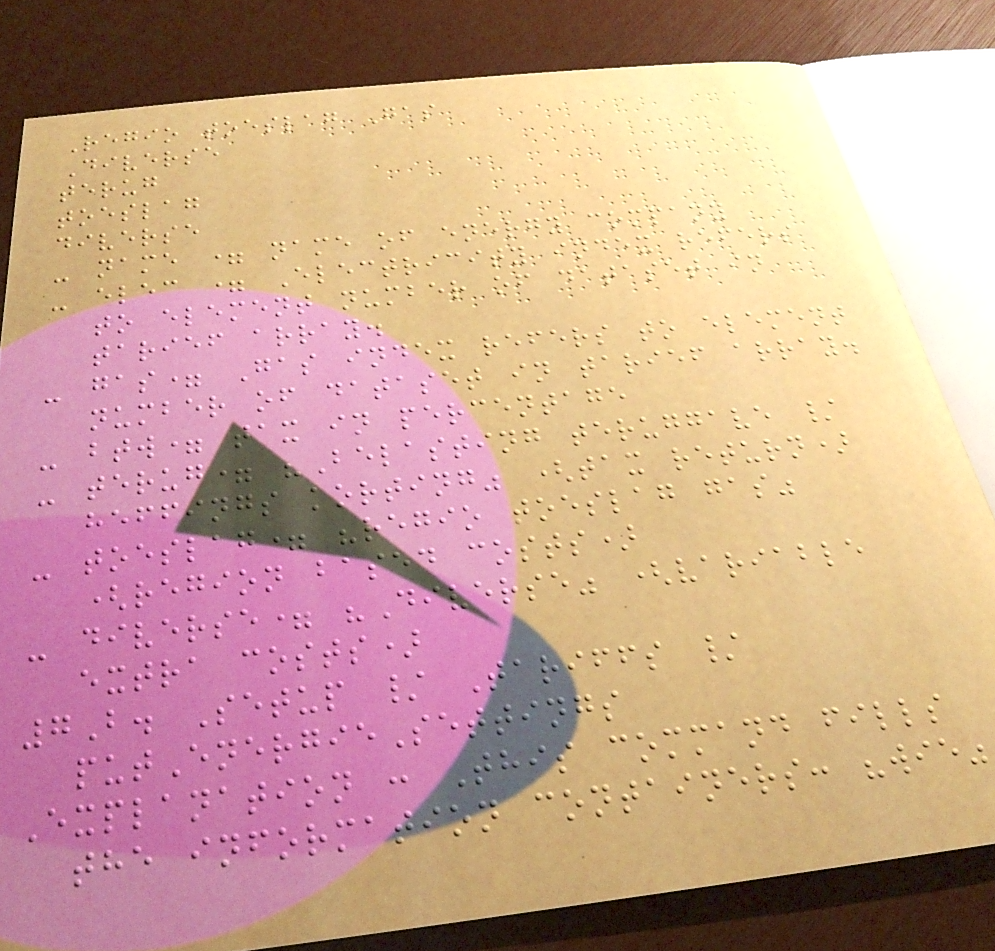Regio toeslag Gas
Diverse
terug
toeslag
diverse
- name = name of energy company
- elec = Electricity index refers
to element number of dataset in
tarief array.
- gas= Gas index refers to element
number of dataset in tarief array.
- btw= tax in percentage
- terug= "Belasting teruggave /
heffings korting" (tax return)
- toeslag= "regio toeslag gas"
(region based costs)
- diverse= "Diverse" (variable
extra costs)
7B. Setup / Tariffs /
putEnergieSettings
Explanation : This command fills
the information containers: "wie"
